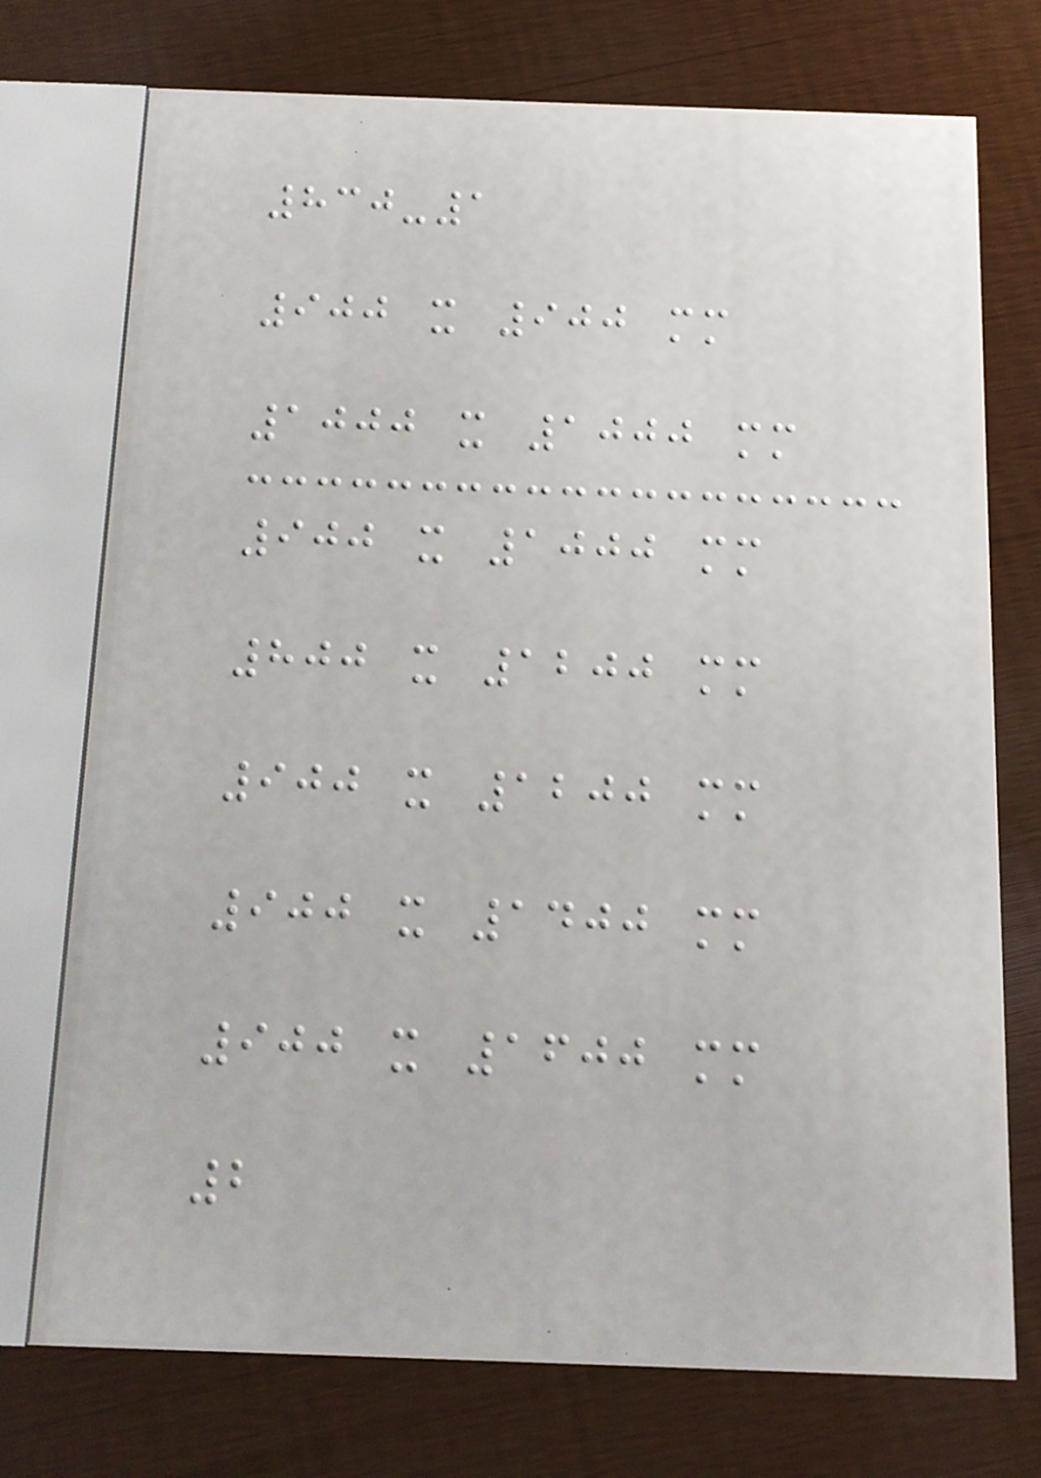830-1
900 x 900 mm
1000 x 1000 mm
900 x 1000 mm
800 x 1200 mm
900 x 1200 mm
900 x 1400 mm
900 x 1600 mm
2
